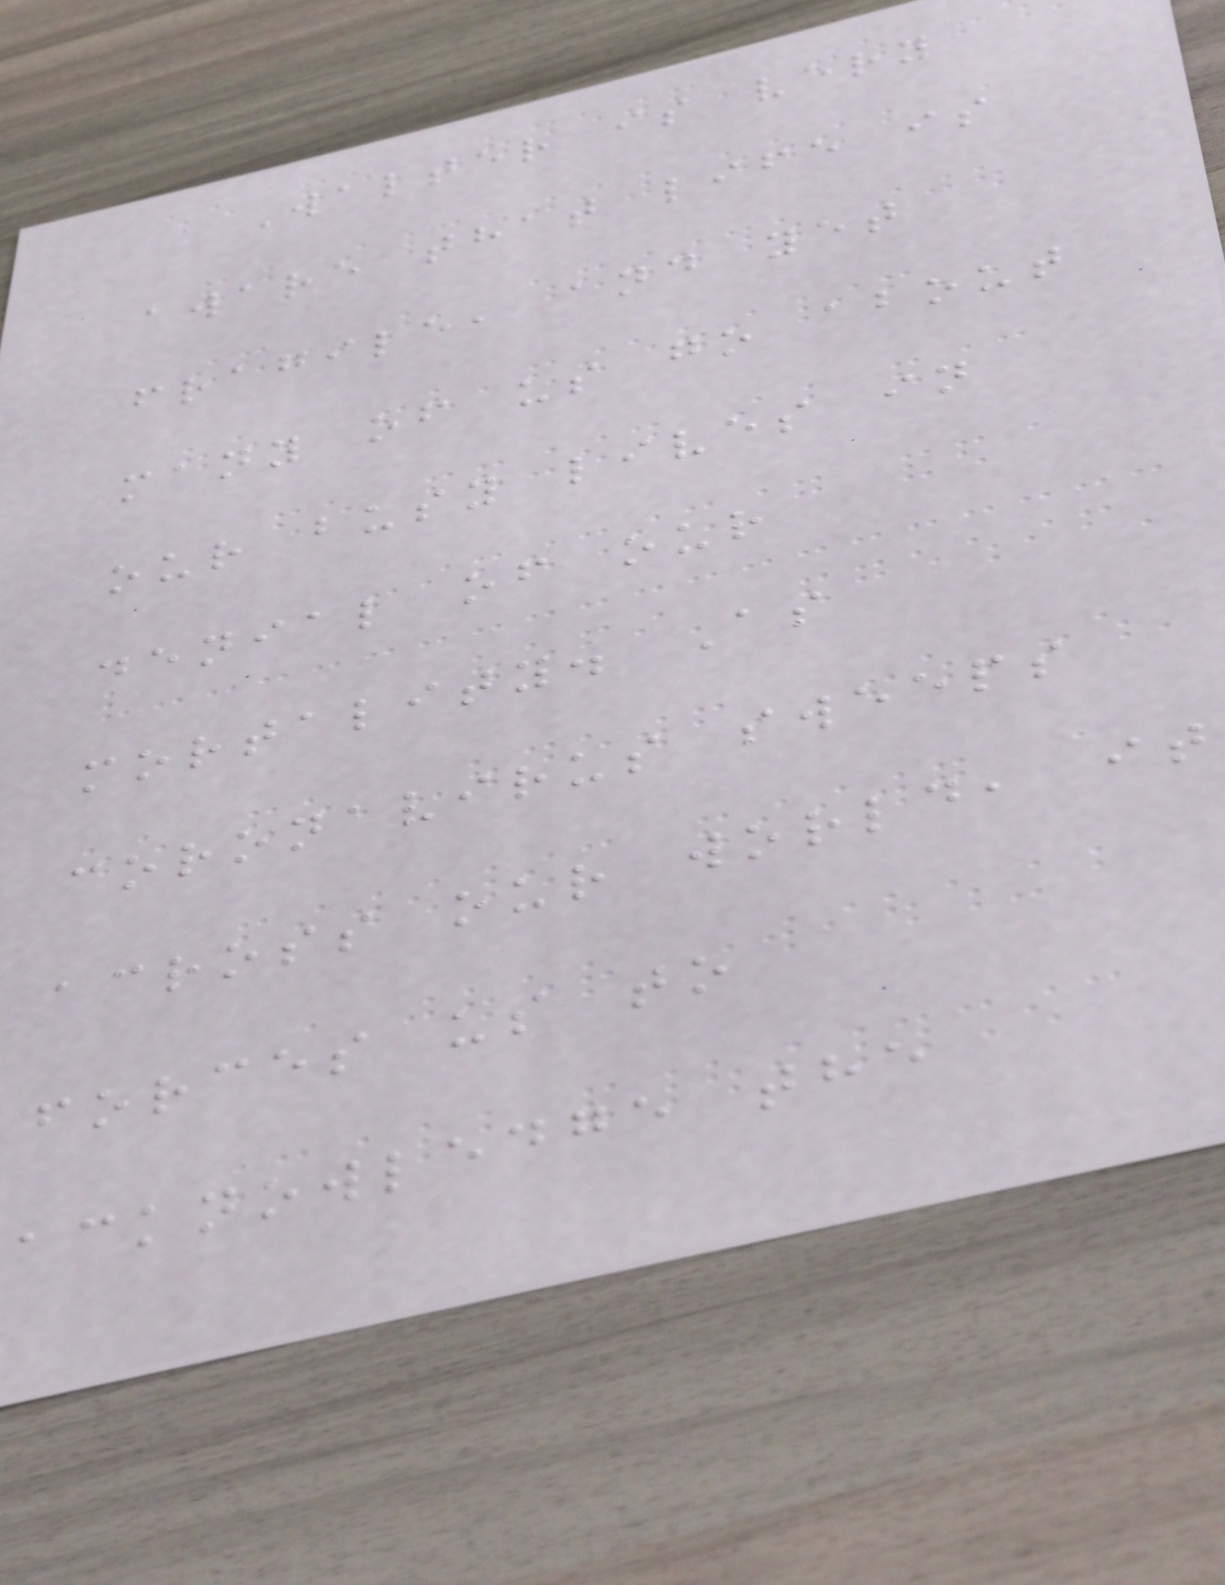Walter is very
aware that life is
fragile, and yet
many of us go about
our busy lives in
denial of our
mortality. As
coronavirus sweeps
across our world, it
forces us to
acknowledge the
